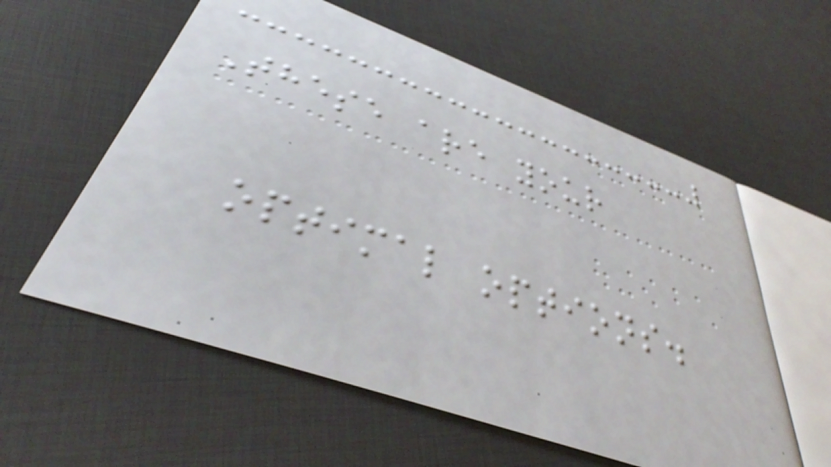These are your
optimal options.
